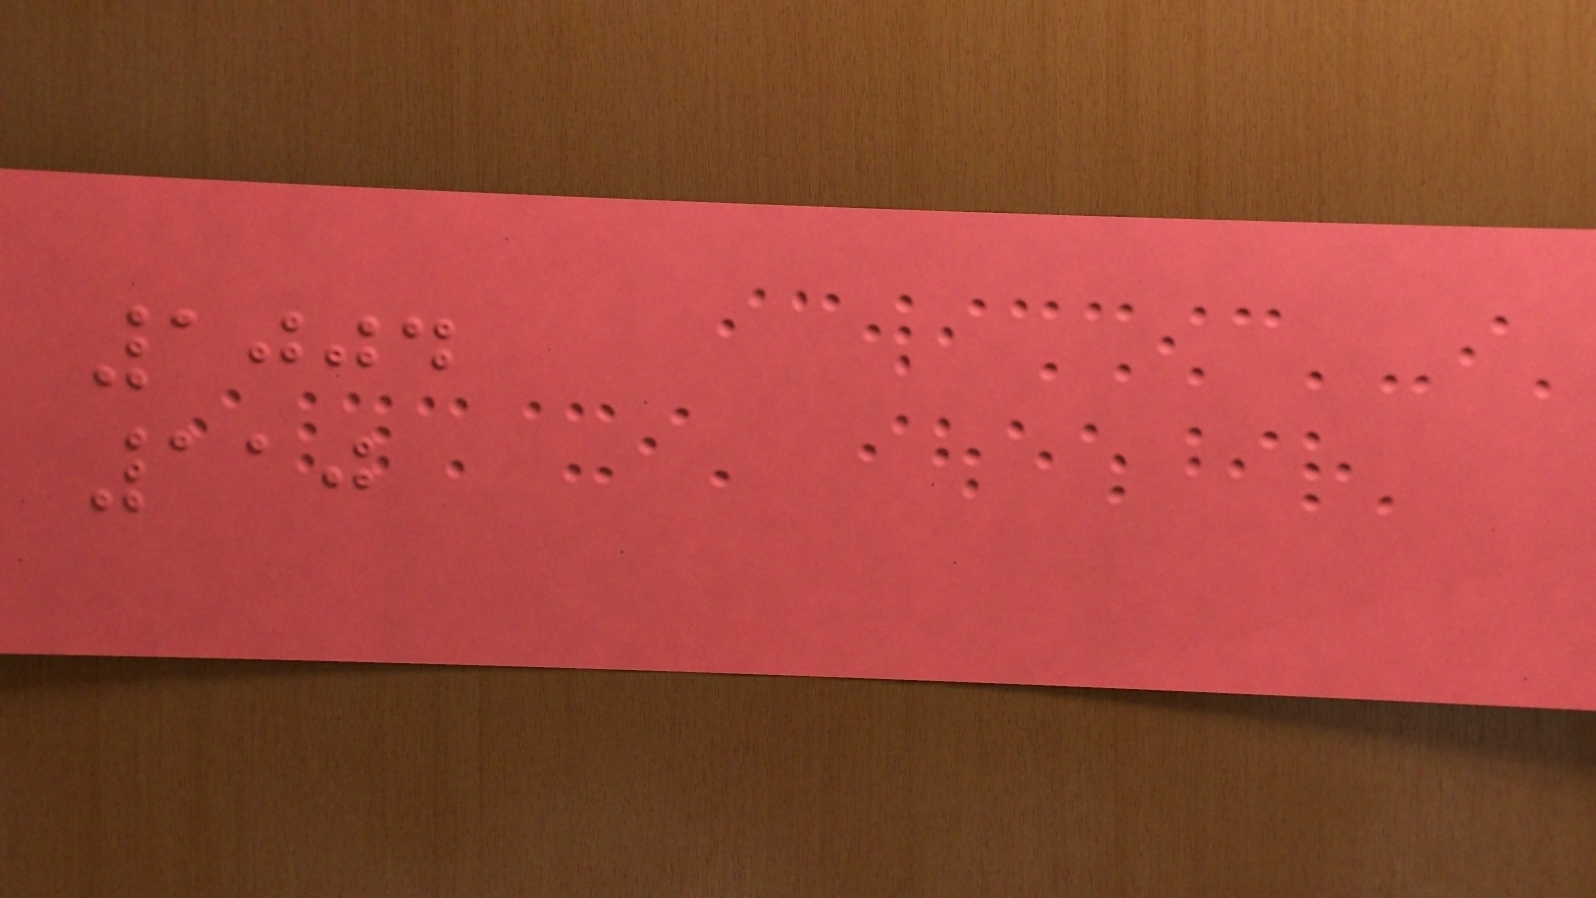1004
110
